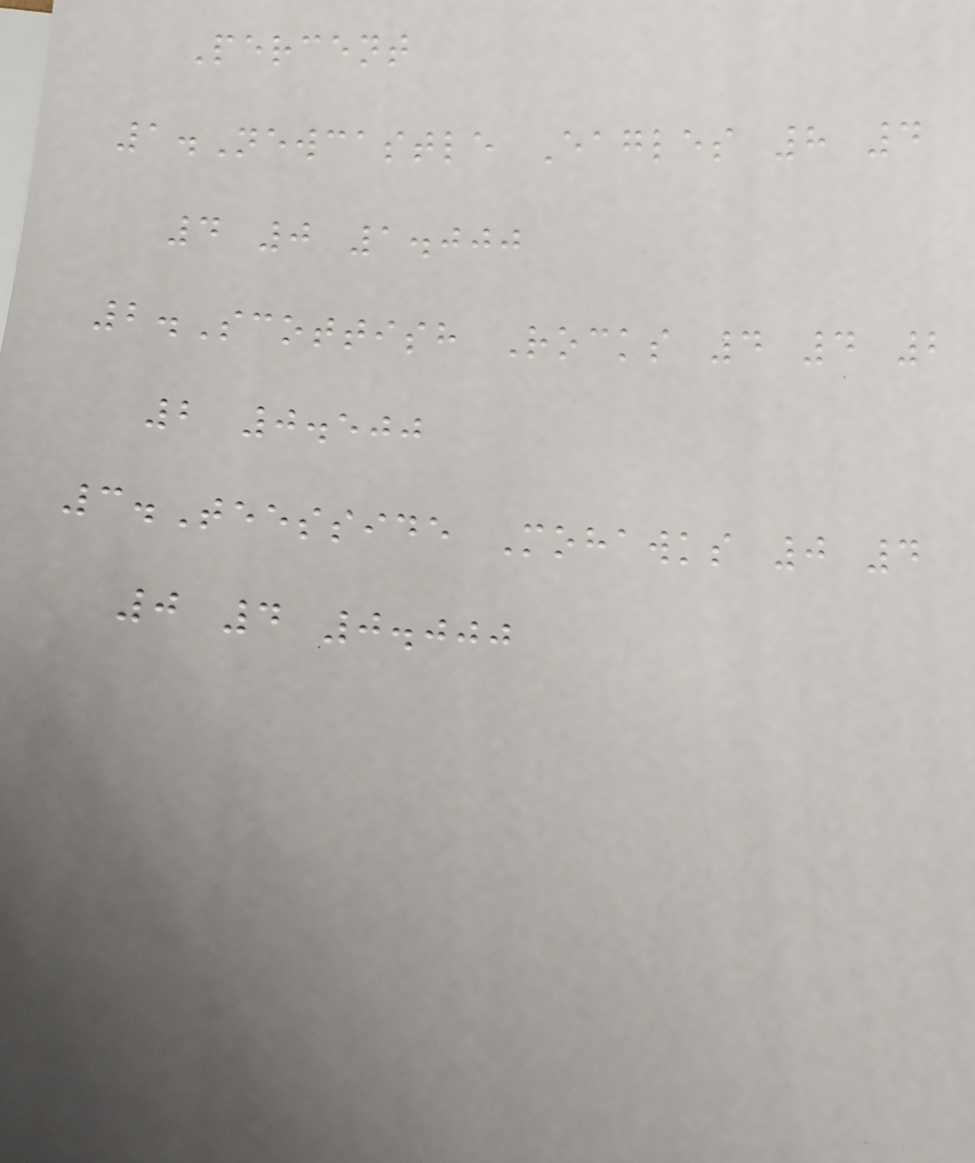Percent
1.Newcastle Eagles 8 4
4 0 1.000
2.Scottish Rocks 4 4 2
2 0.500
3.Teesside Mohawks 0 4
0 4 0.000
